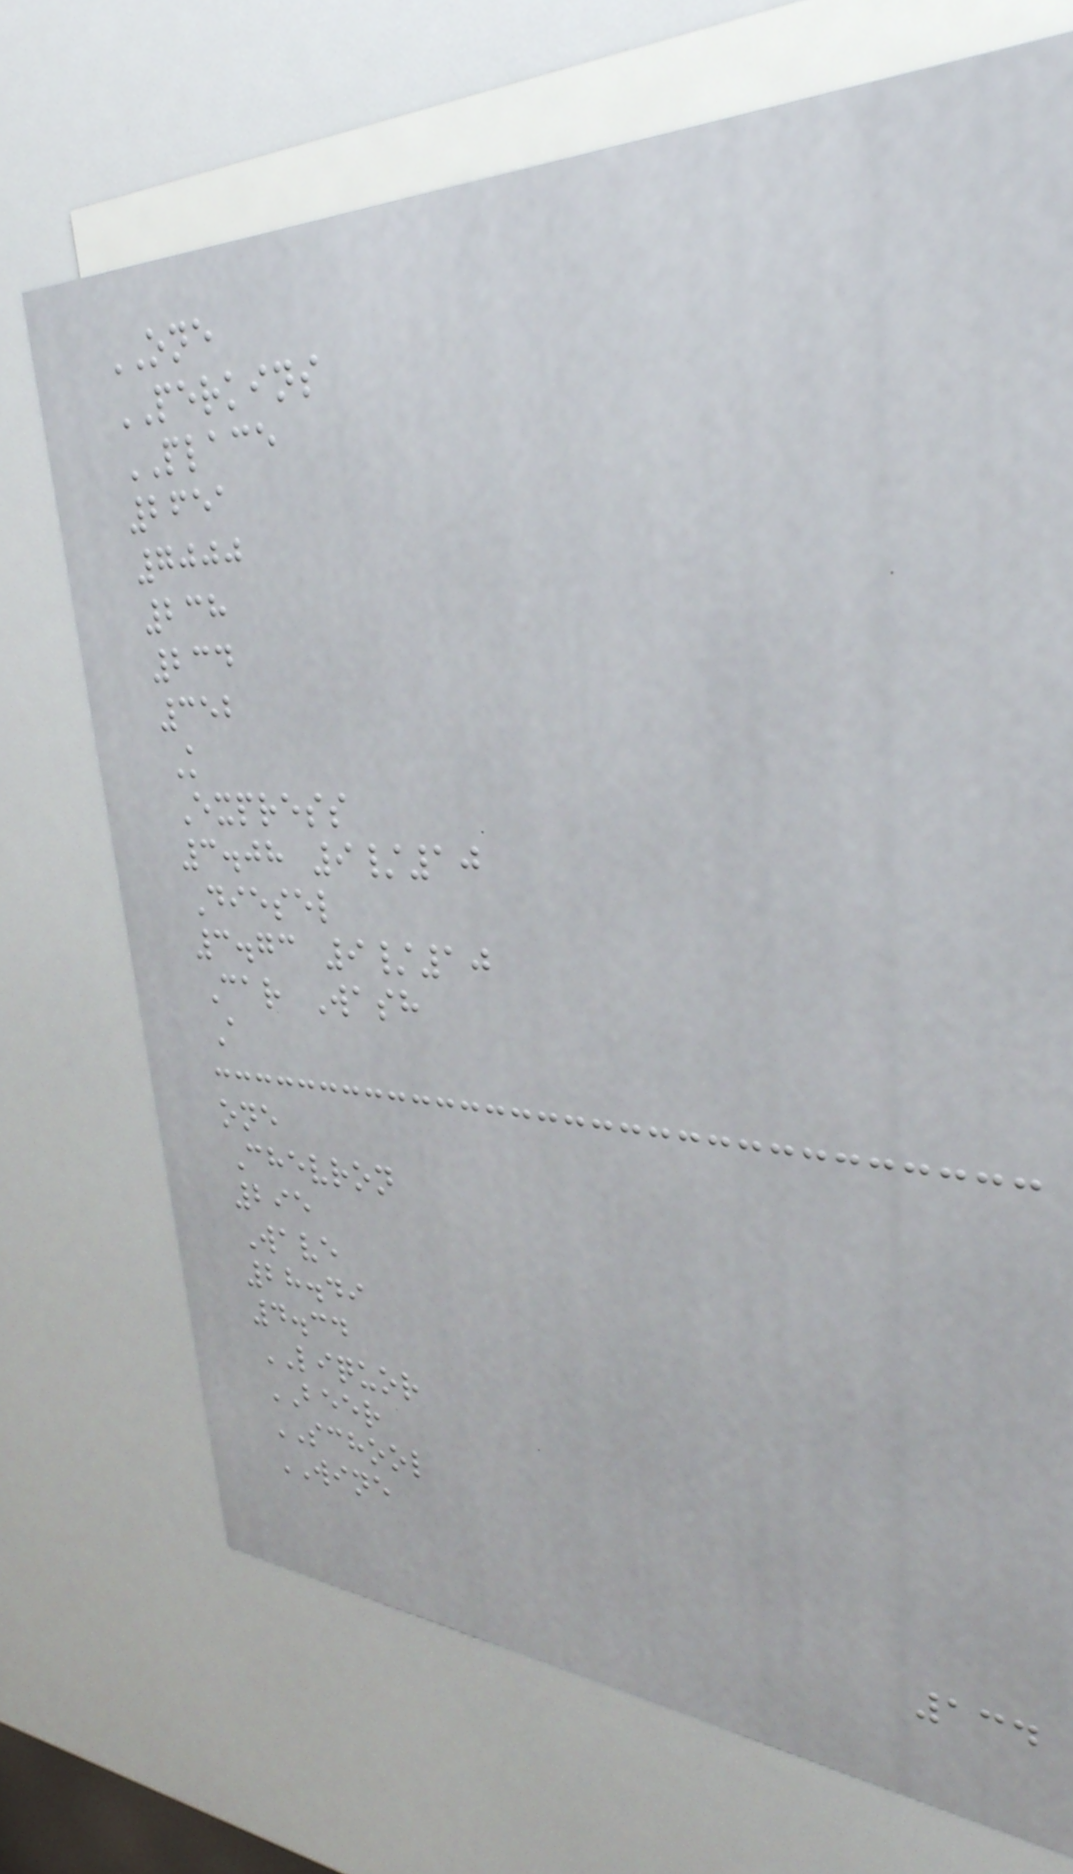ONE
PERKINS
PLACE
2651
7000
238
234
352
K
Express
3.08 9/10
Diesel
3.73 9/10
Car Wash
A
one
Chevron
295
Wave
28.49
4.34
LIQUOR
BEER
SCHOOL
WINE
134
